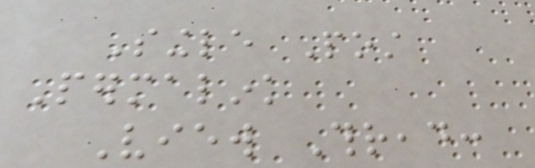Single Post
Permalink
View Thread:
